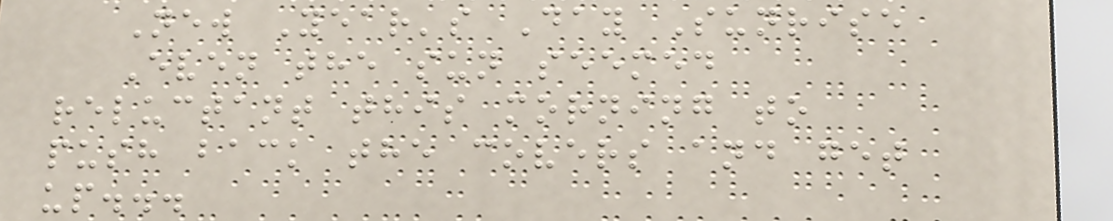New Year's Day Sunrise
Even the sun seemed
reluctant this morning to
push back the covers and get
up...
